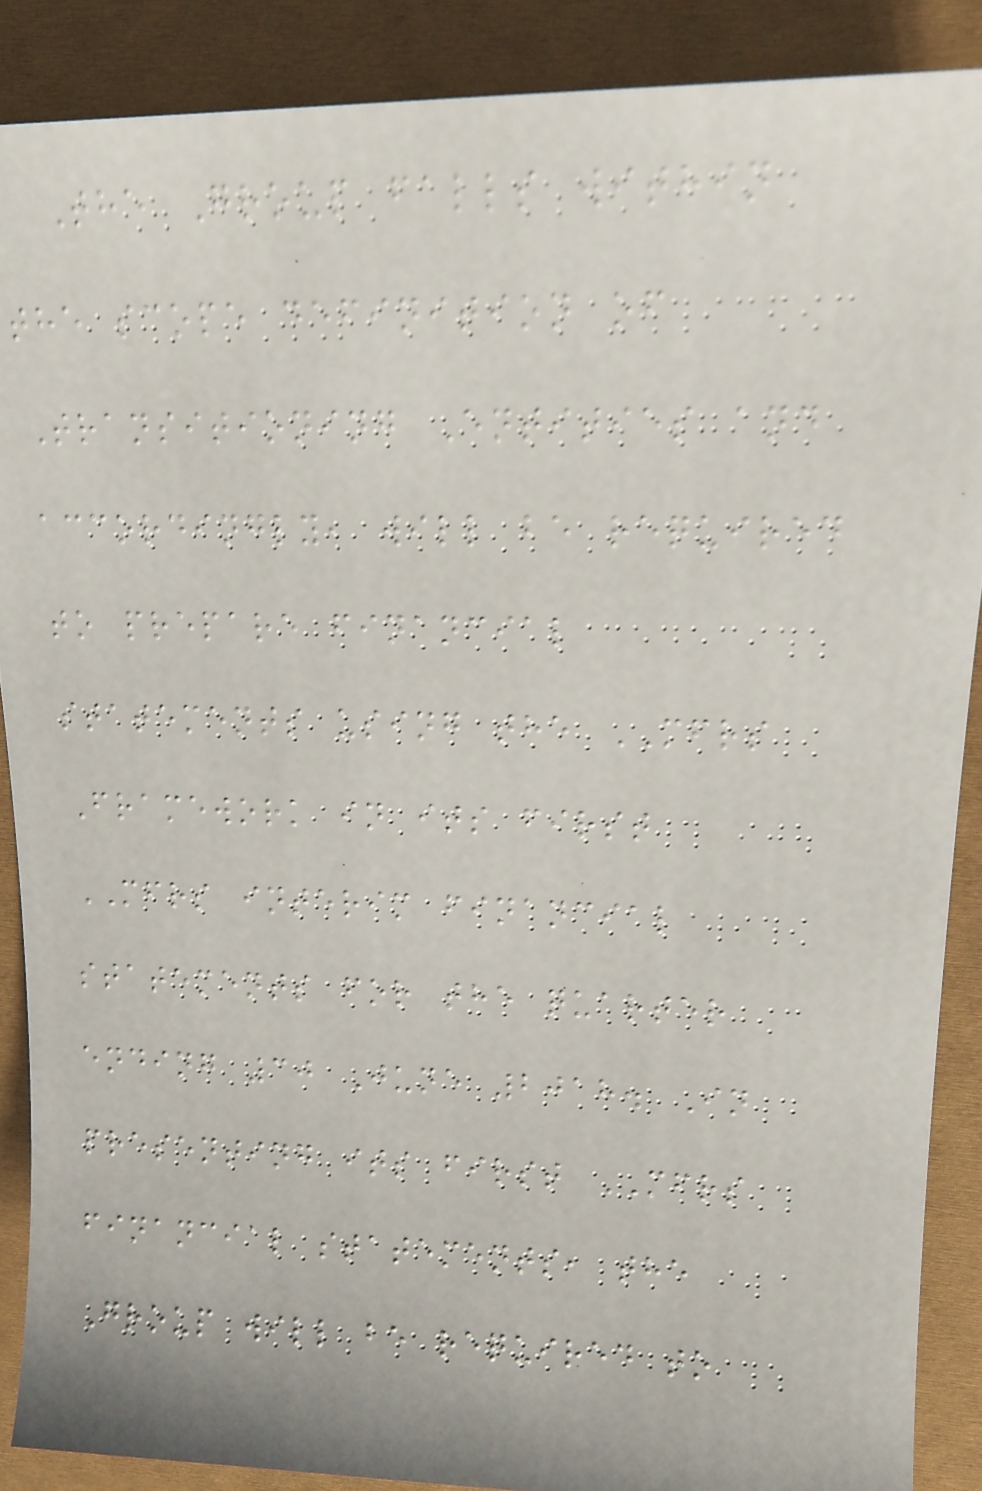The Group falls within
the scope definition of
Transitioning Entities and
accordingly, will be required
to prepare financial
statements using the MFRS
Framework in its first
MFRS interim financial
statements for the quarter
ending 30 June 2018. In
presenting its first MFRS
financial statements, the
Group will be required to
